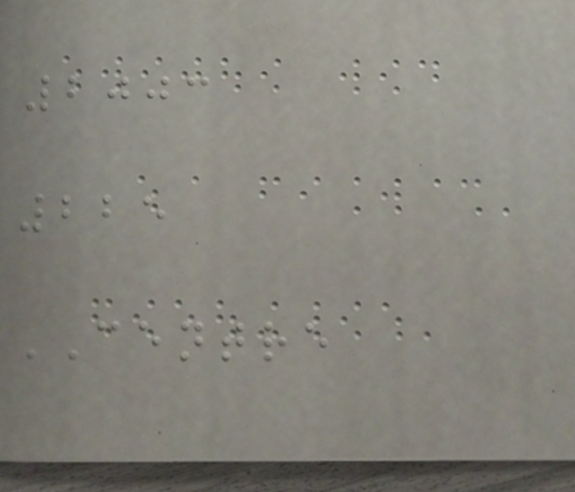2003
225
CENTRE
